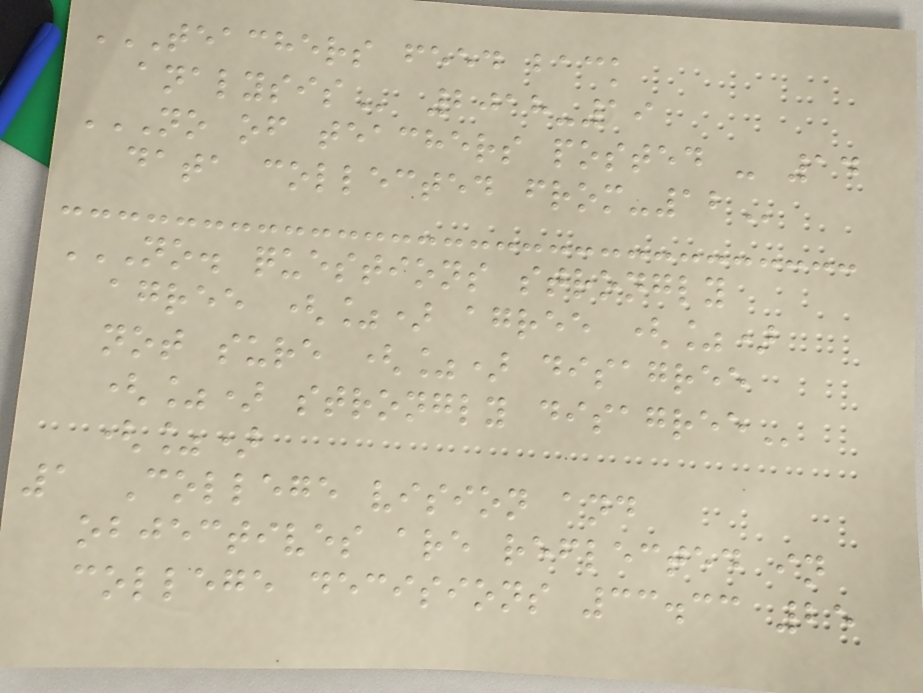TEACHERS FEED BACK
ANALYSIS 2018-19
NO OF TEACHERS POSTED - 14
DATA COLLECTED FROM-12
NO. QUESTIONS STRONGLY
AGREE (%) AGREE (%)
NOT SURE (%) DISAGREE
(%) STRONGLY DISAGREE
(%)
1 College vision and
objectives are reflected in
college decisions 33.33 25
